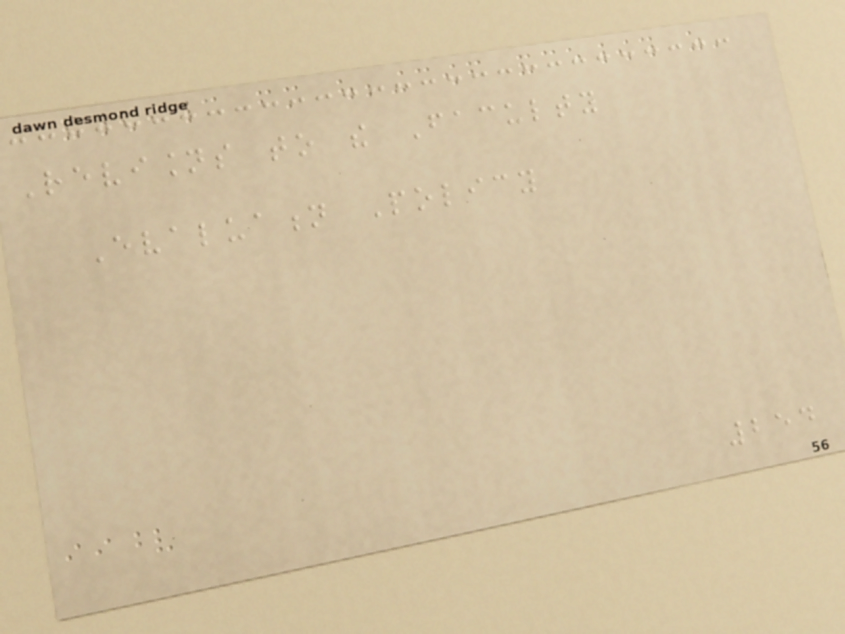Revisions to the Faculty
Evaluation Policy
254
